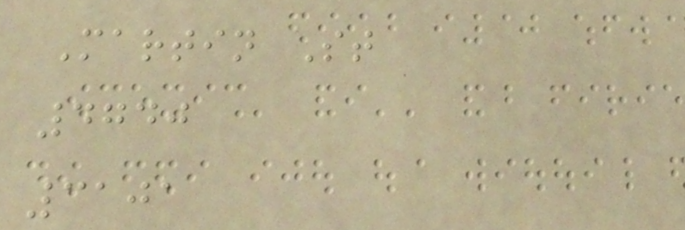Martin St
4740
3101
